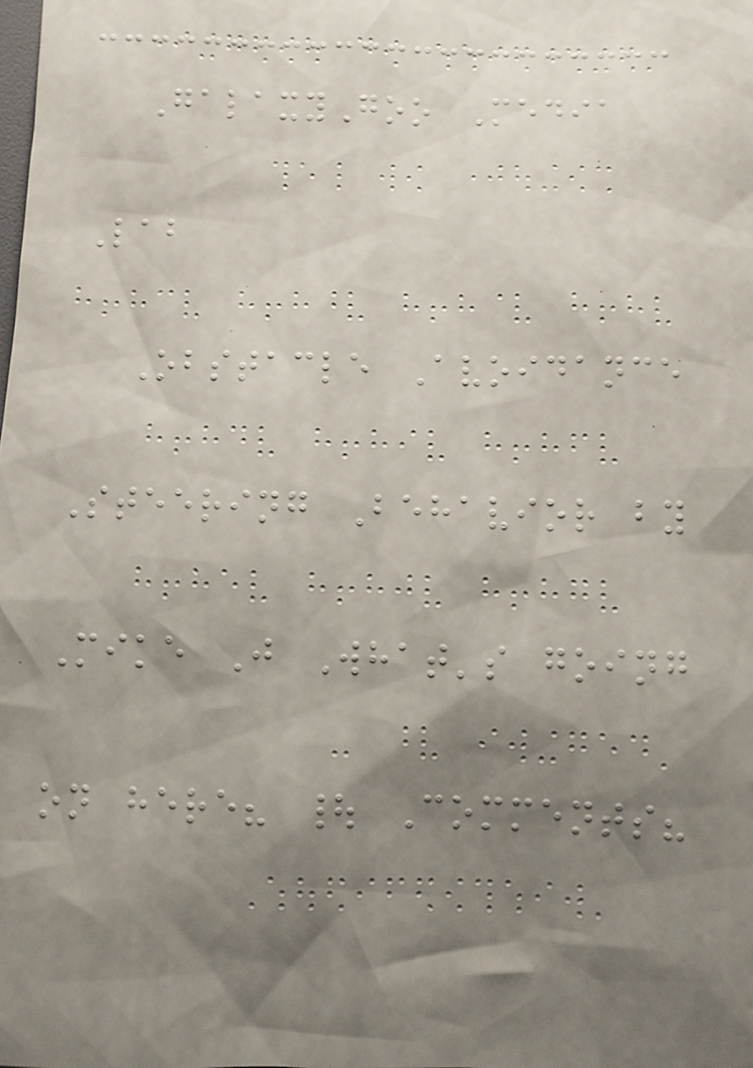GalaxyGoo Media
Lab
Obstacle Avoidance
Steering Behavior by
Mike J What's going
on here? | Comments?
